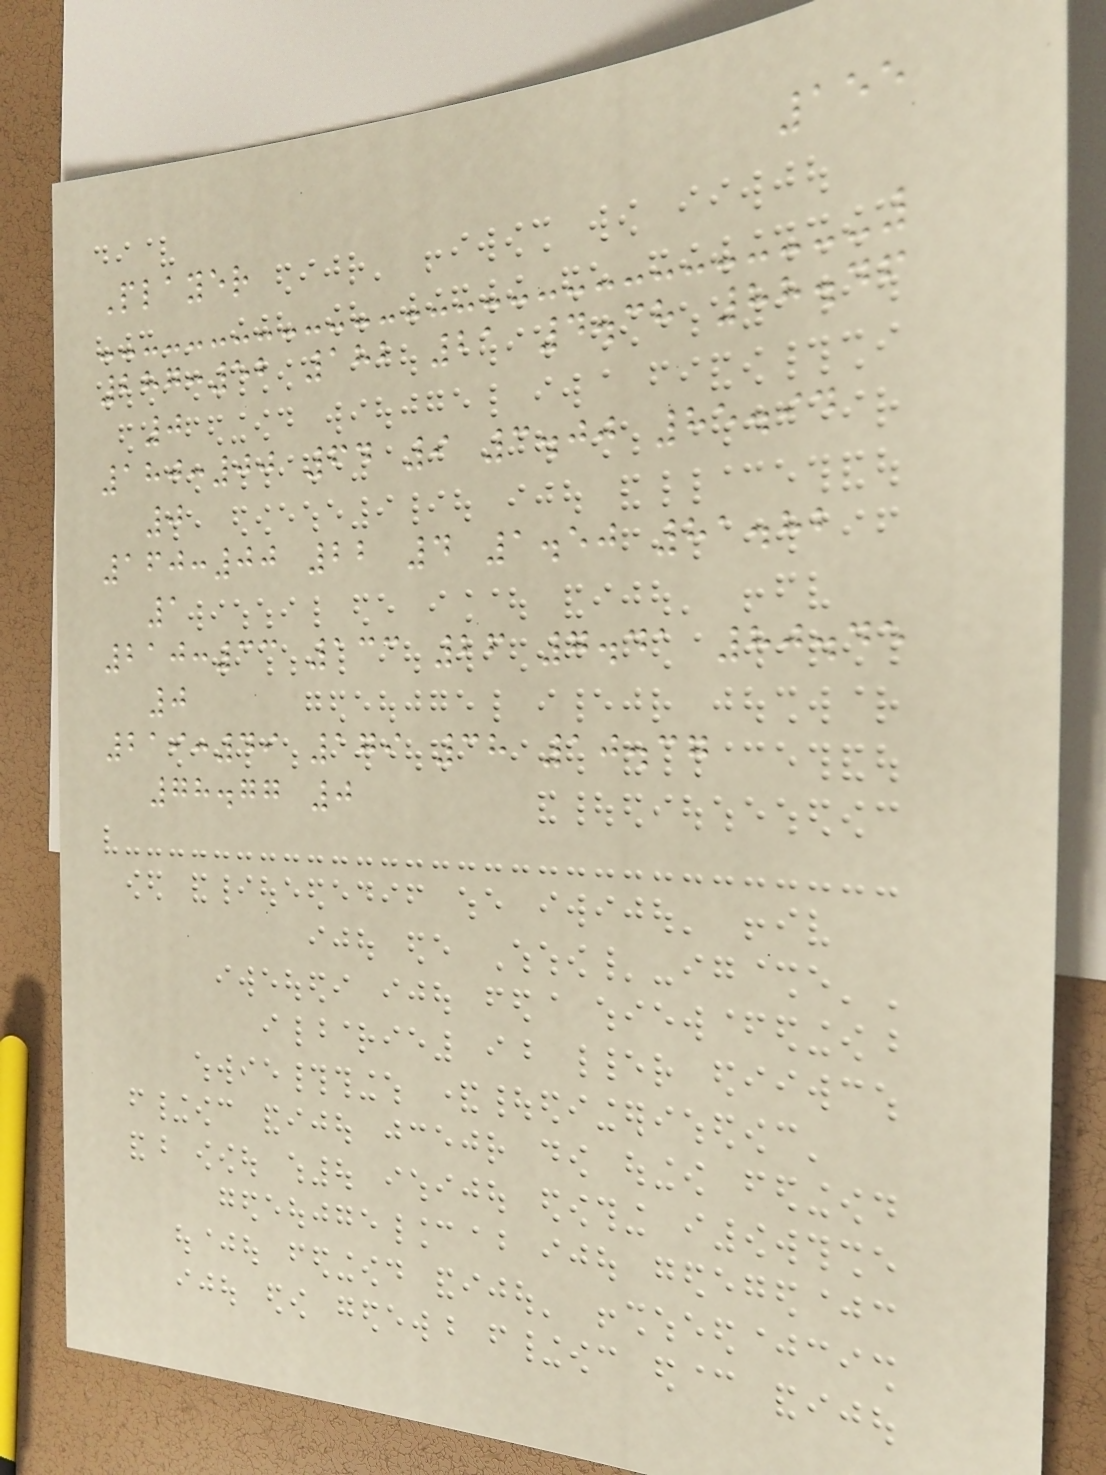155
Player
287:52 182 21 4.38 88.46
0
180:00 64 9 3.00 85.94
0
160:00 22 4 1.50 81.82
1
210:33 133 26 7.41 80.45
0
219:49 179 38 10.37
78.77 0
